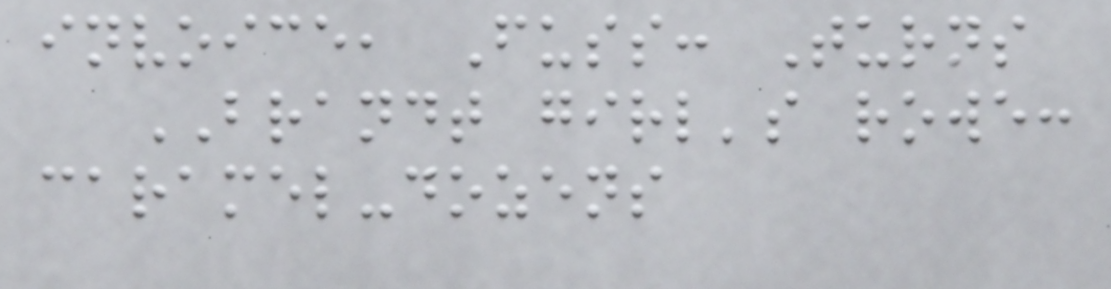invoice, Fuss: Turns
BRANDT girl's rowe:
caramel-dozens
